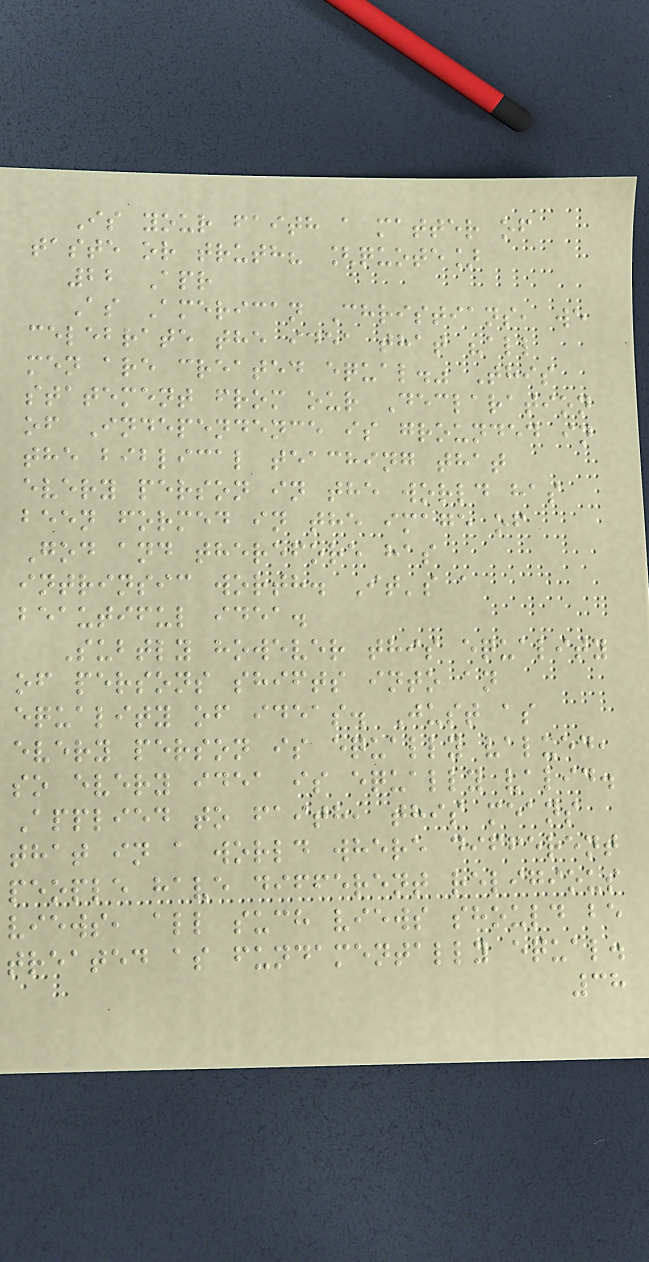Is your faith a matter of
taste or truth? [quote]
22 Apr
As American Christians, we
celebrate the idea that "all
men are created equal." This
statement from our Declaration
of Independence is grounded in
the biblical teaching that
every person in the world has
been formed in the image of
God and therefore has
intrinsic worth. It's a
beautiful idea.
Subtly however this equality
of persons shifts into an
equality of ideas. Just as
every person is equally valued,
so every idea is equally valid.
Applied to faith, this means
that in a world where different
people have different religious
views, all such views should be
treated as fundamentally equal.
38
